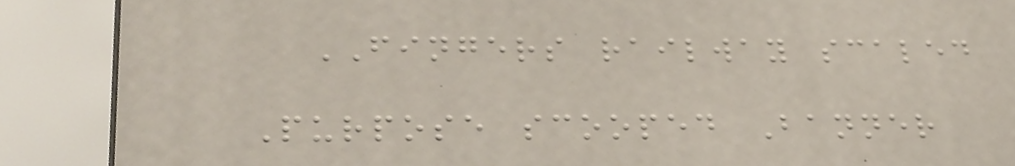FINGERS railway scaled
Purpose scooped Banner
